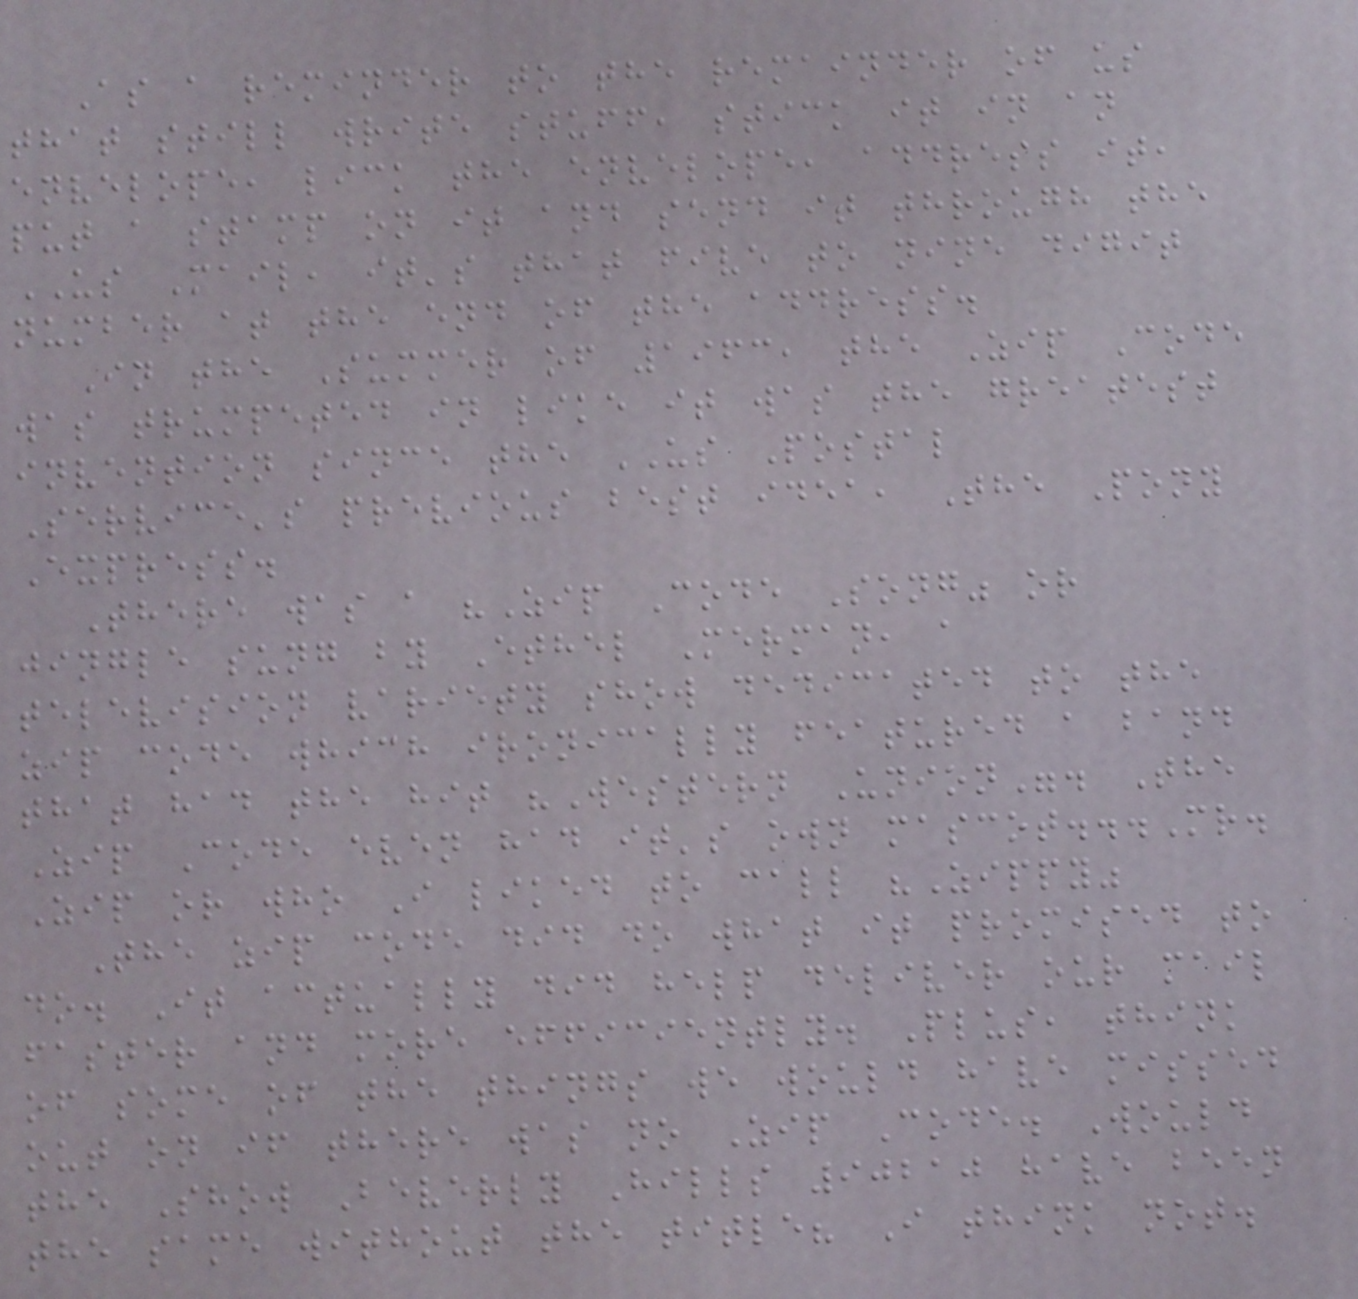As a reminder to the remainder of us
that still write stuff, stick it in an
envelope, lick the envelope, address it,
put a stamp on it and send it through the
US Mail, it's that five to nine digit
number at the end of the address.
In the Summer of 1963, the Zip Code
was trumpeted in like it was the greatest
invention since the US Postal
Service's previous best idea, The Pony
Express.
There was a "Zip Code Song" or
jingle sung by Ethel Merman, a
television variety show dedicated to the
zip code which ironically featured a band
that had the hit "Western Union". The
Zip Code even had it's own mascot...Mr.
Zip or who I liked to call "Zippy"
The zip code did do what it promised to
do. It actually did help deliver our mail
faster and more efficiently. Plus, think
of some of the things we would have missed
out on if there was no Zip Code. Would
the Show Beverly Hills 90210 have been
the same without the title? I think not.
